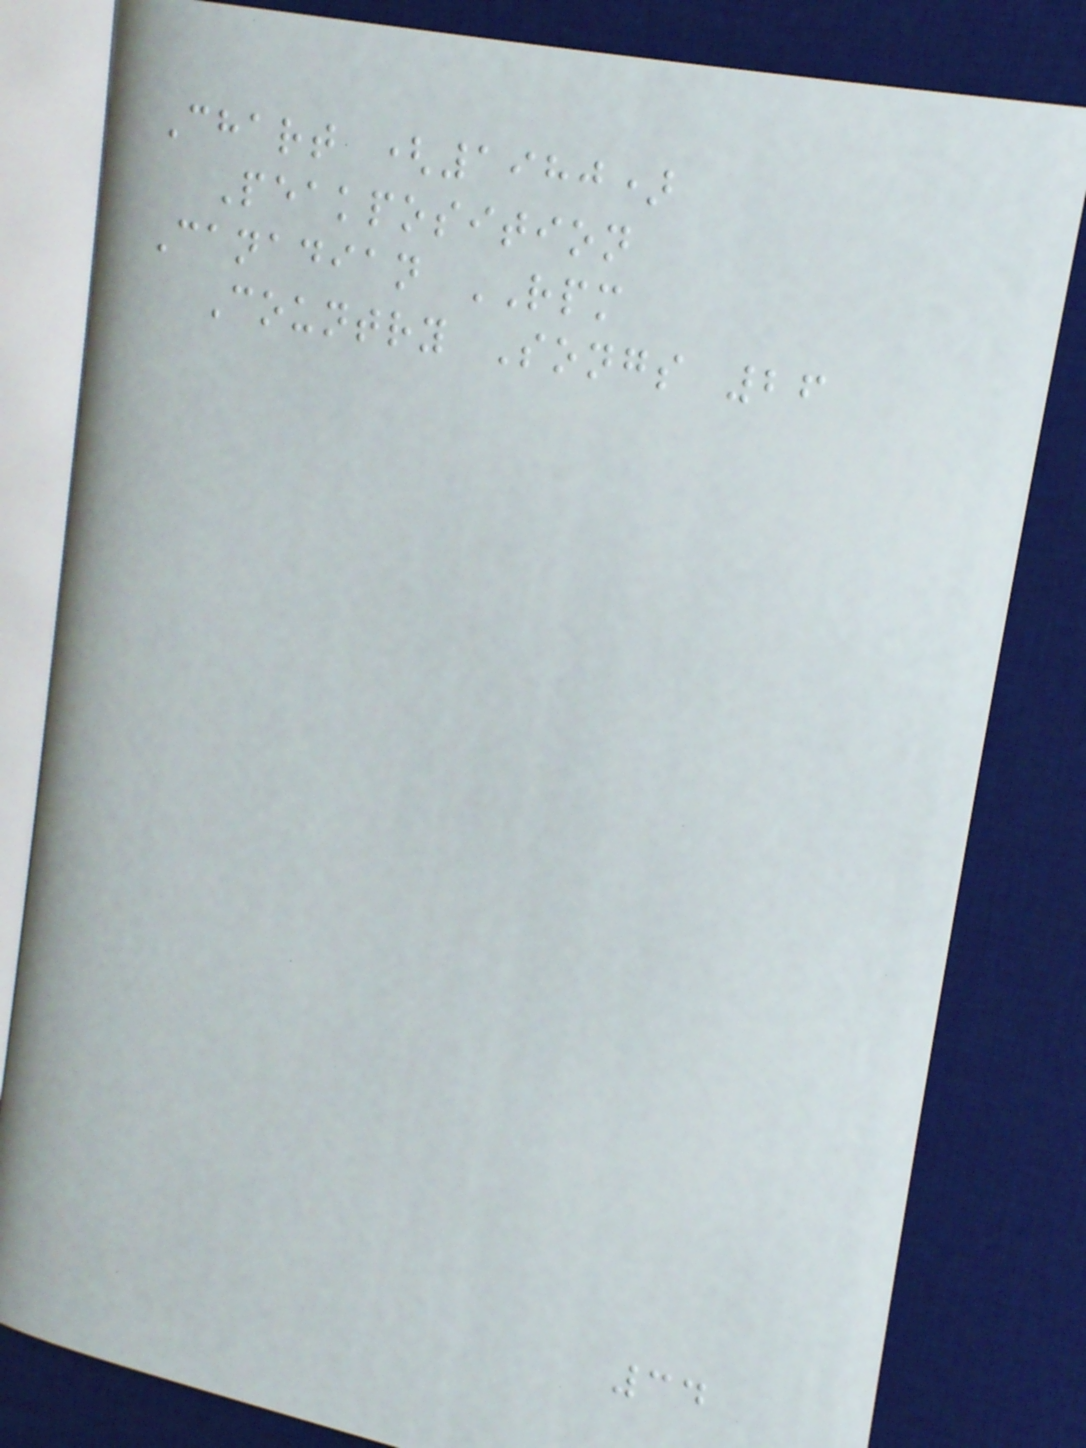Chart (1980)
Peakposition
Canadian RPM
Country Songs 26
34
